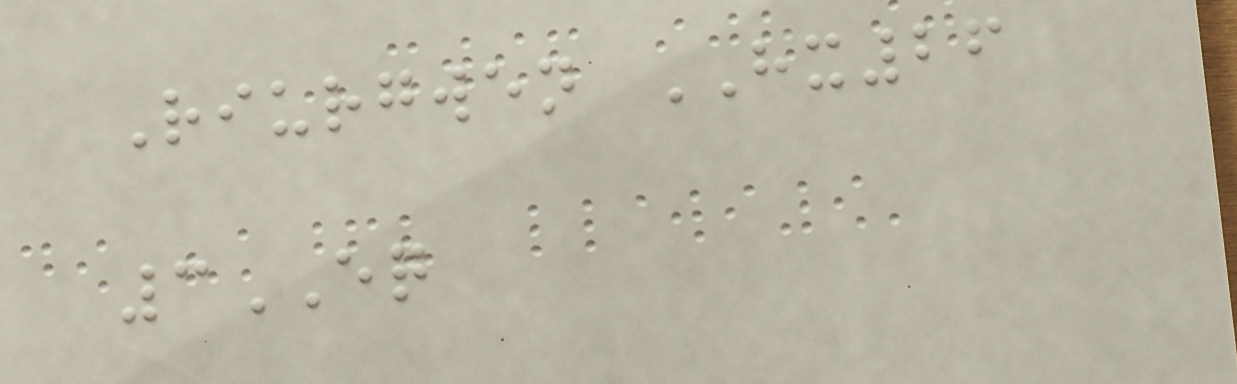Riurgwen HX26
3EQ
